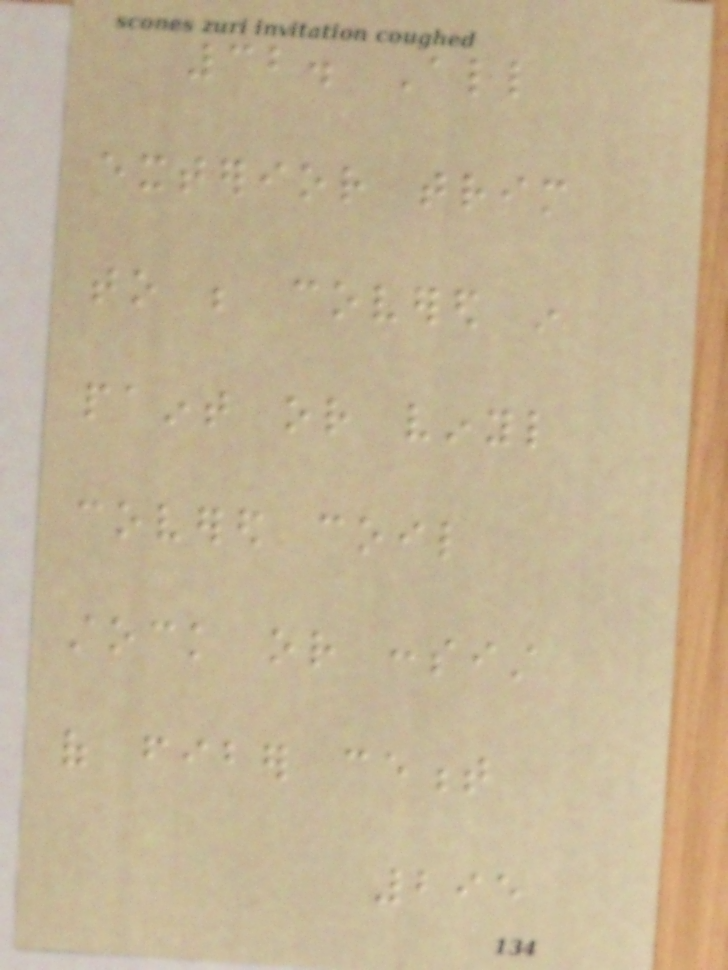32. All
exterior trim
to be covered in
paint or vinyl
covered coil
stock or consist
of fiber cement
295
